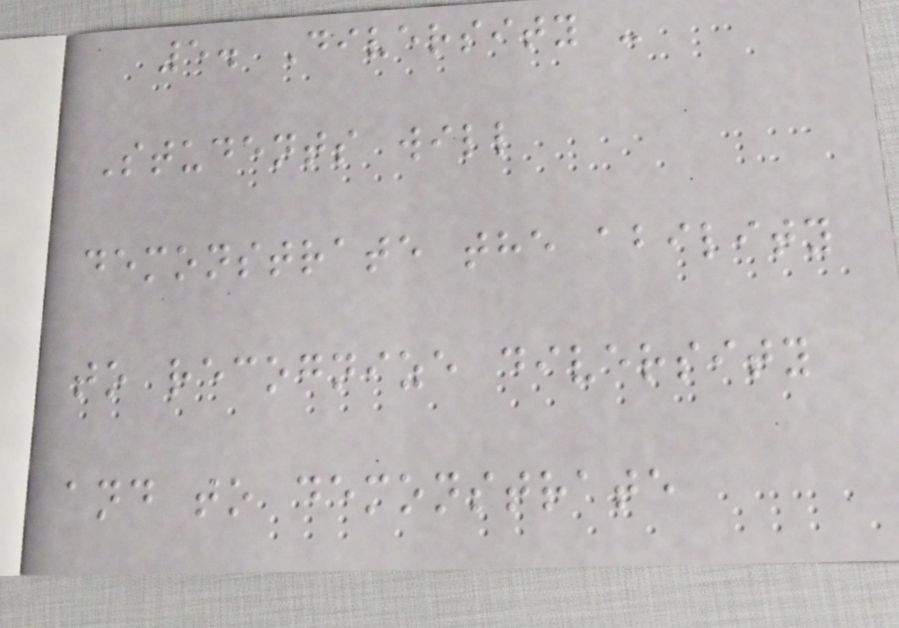5. Diversity -
Students will
demonstrate the ability
to recognize diversity
and to demonstrate
